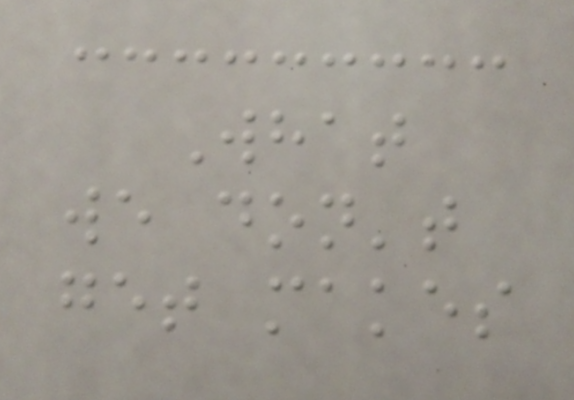What
we don't
get makes
